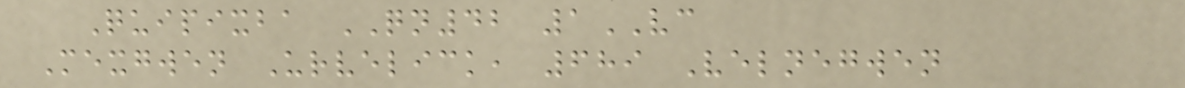Quipixba QN42 1VC
Mexgwen Urvelick, 689 Velnegwen
